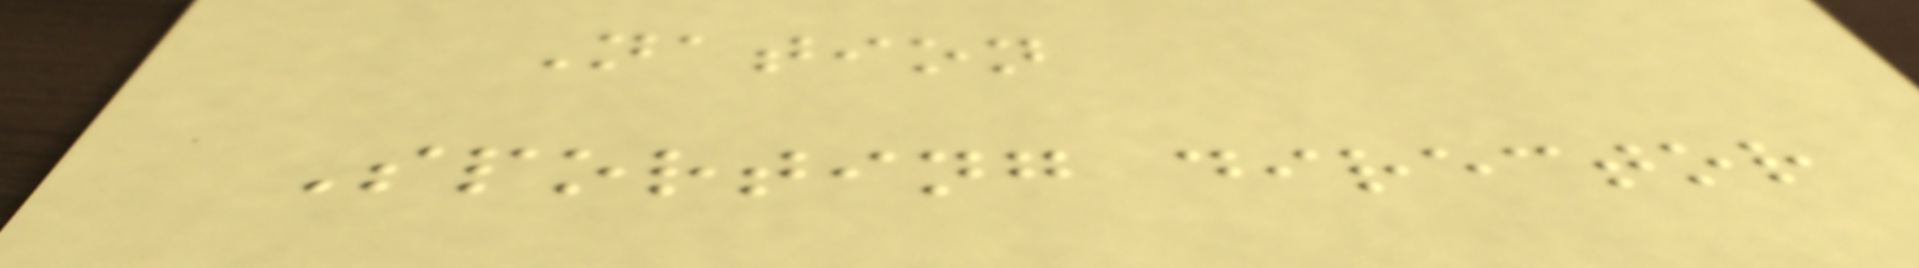Nation
Sporting director
